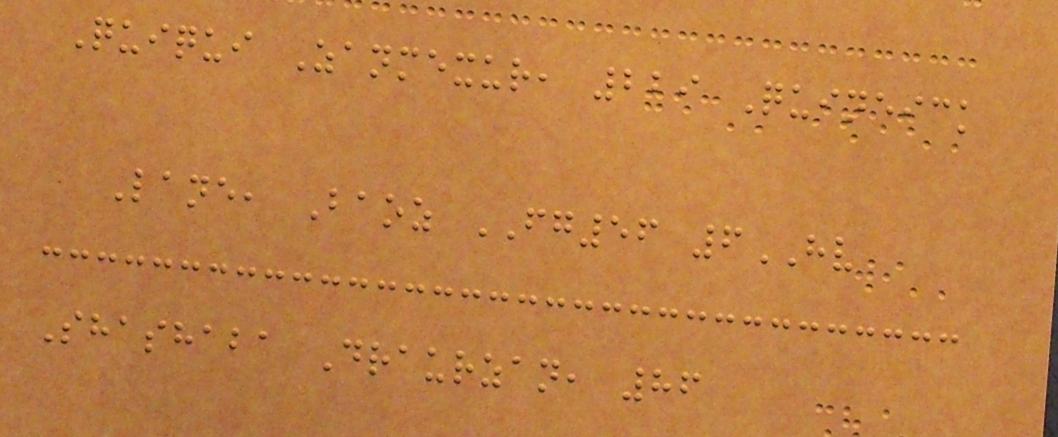Quiqui Zanmexur, 229 Quineick
Lane, Baoz FG56 6HV
Shashaba Draurzan, 86
